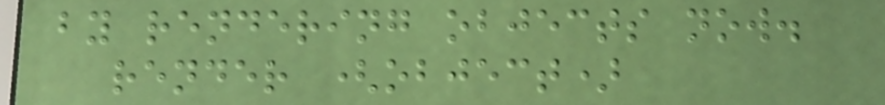by rendering objects now.
render (object)
